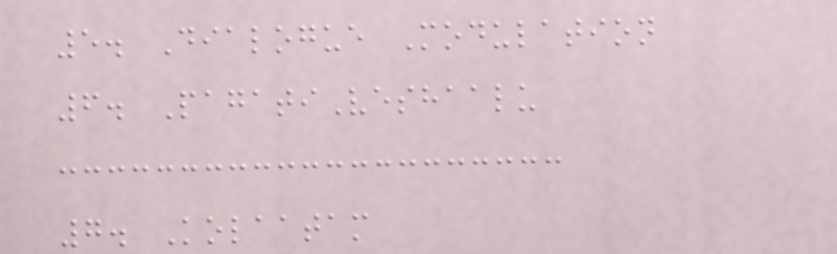5. Dialogue Modulation
6. PagatiVeshaalu
7. Kolaatam
